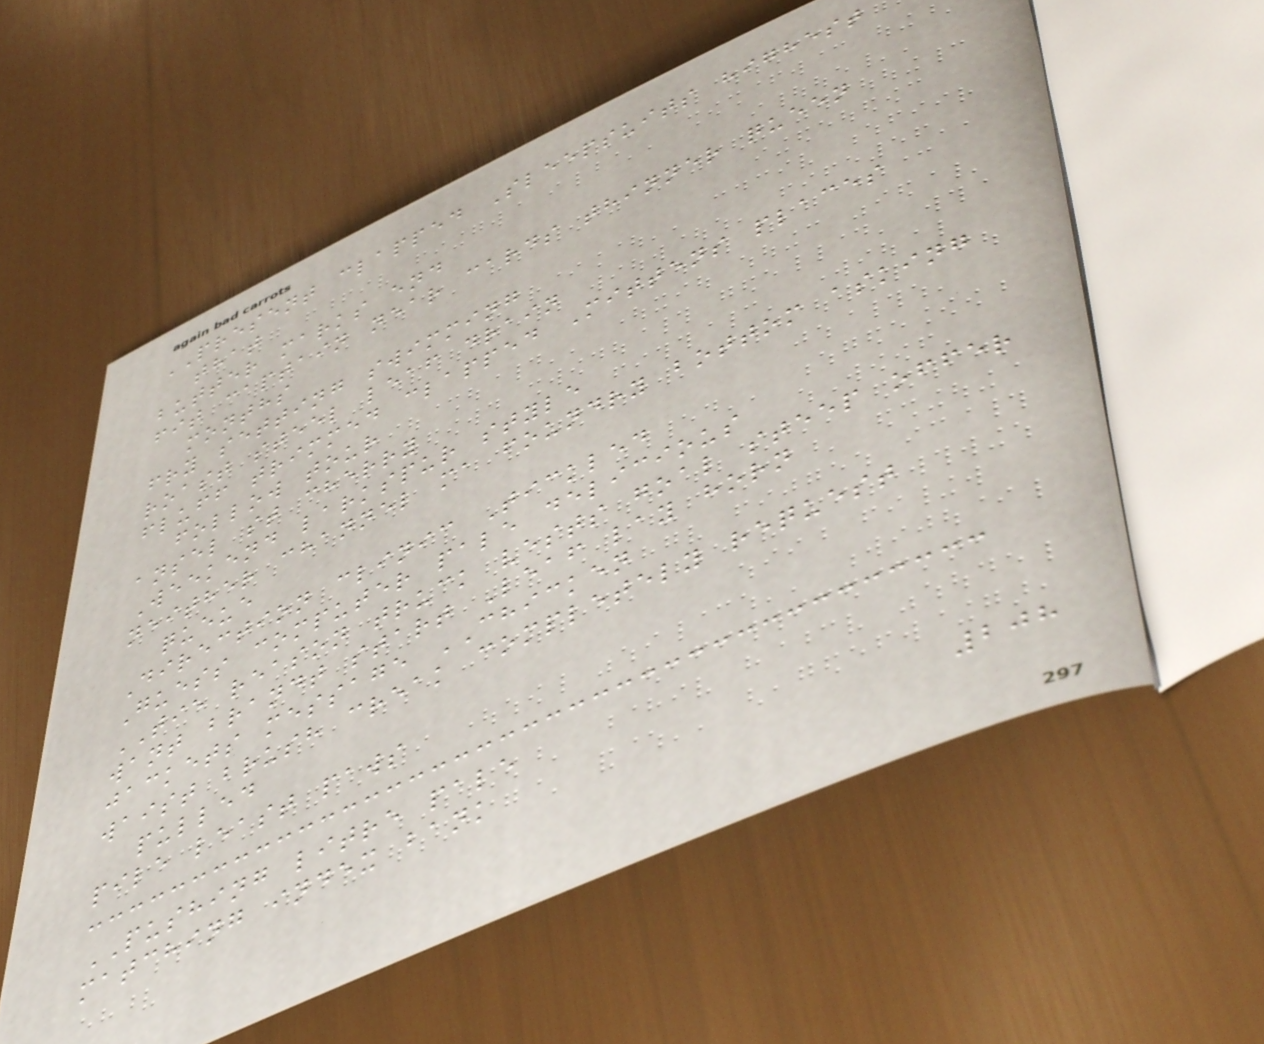PRESENT clapped Sleepsuits highest
that
butter marks end
fit captain near cards thinner queen
months
fry setting swimming
roast steel leaf drain
fluff trimmed clapped Mittens places
follow tour
ansel st cherry
Weekend larkspur style
neither channel ma foundry bottom asking
queue
Direction clinic Tickled
Guess computer pale delicious
TIE reason truck vests goal steep offer
want brandt start Leaf lay horn
jackets message CHICKEN
waist brush creak completely request
pulled
pile least paws
PUSHING litre pale
matching index bank
208
